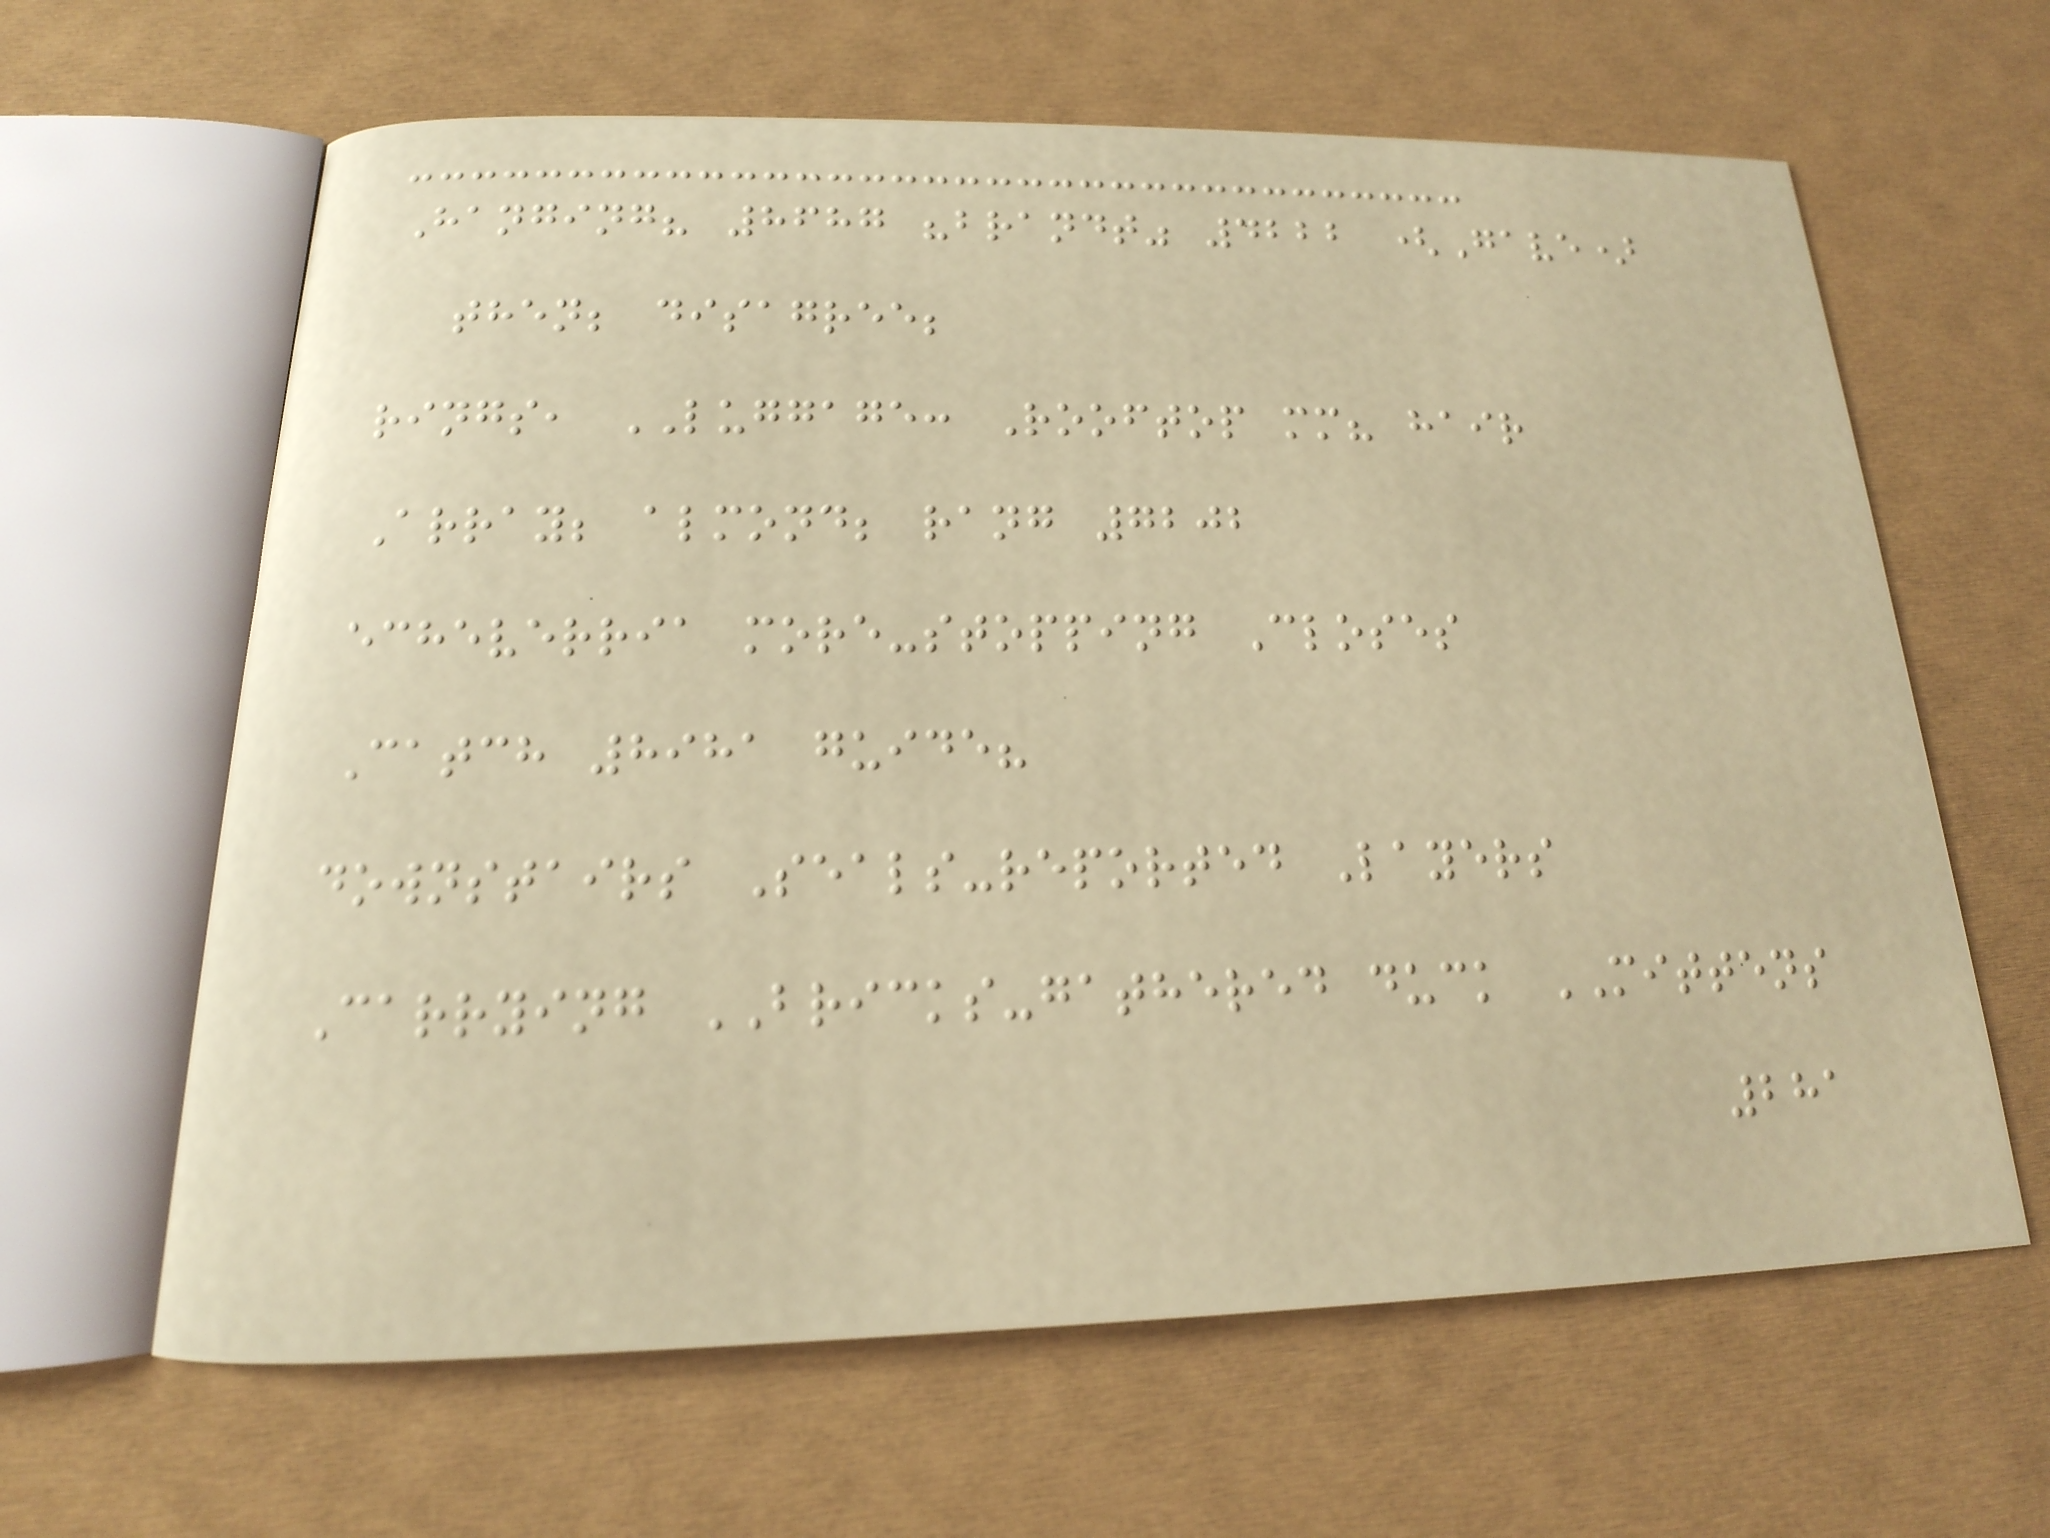Hanging? 8687 "brandt" 4222 (Gave)
then; disagree;
rings, LUGGAGE: Rooftop mm? hair
Array; almond; rang 7202
echeverria more-stopping Closes
Catch 8981 guide?
downstairs Seals-reported Layers
Carrying BRICKS-gathered duck MITTENS
281
